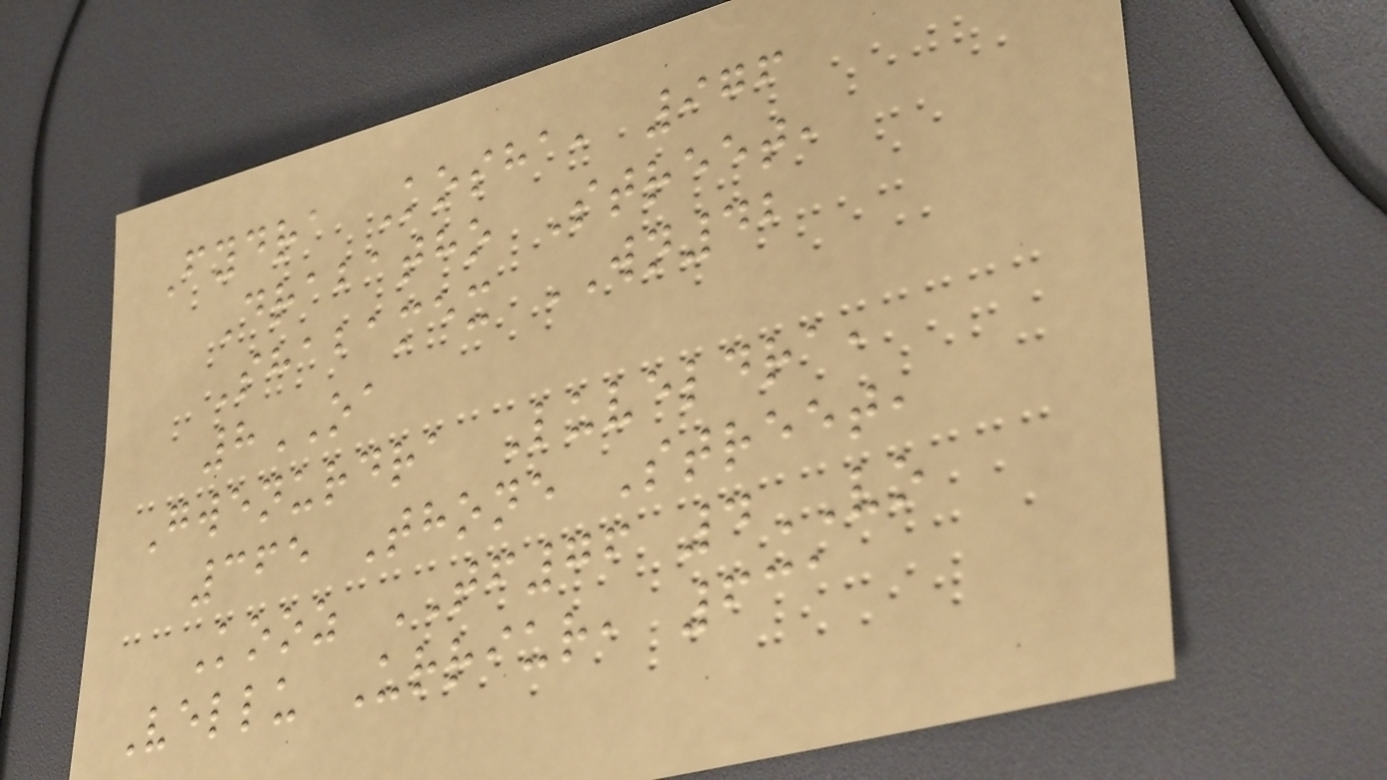Fydra Kosha, 976
Drabatho Street,
Shabamex WN42
8OA
Gwenurdra Luveldra,
365 Thone Street,
Kooz TF76 4VO
Vellu Urriur, 631
